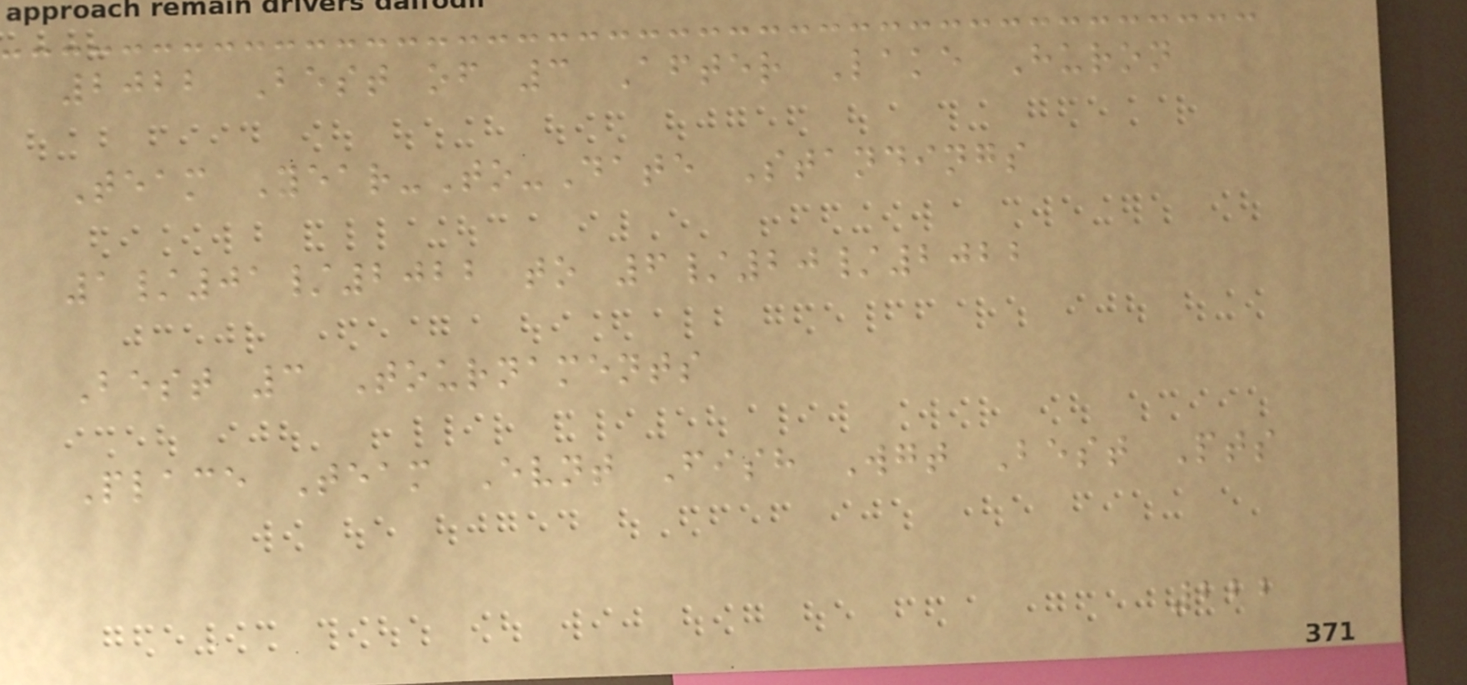2022 Best of 3 After Lake Huron
Team Year-To-Date Standings
1/01/2022 to 6/20/2022
Best 3 Tournaments
Place Team Evnt Fish Wgt Best Pts
222
